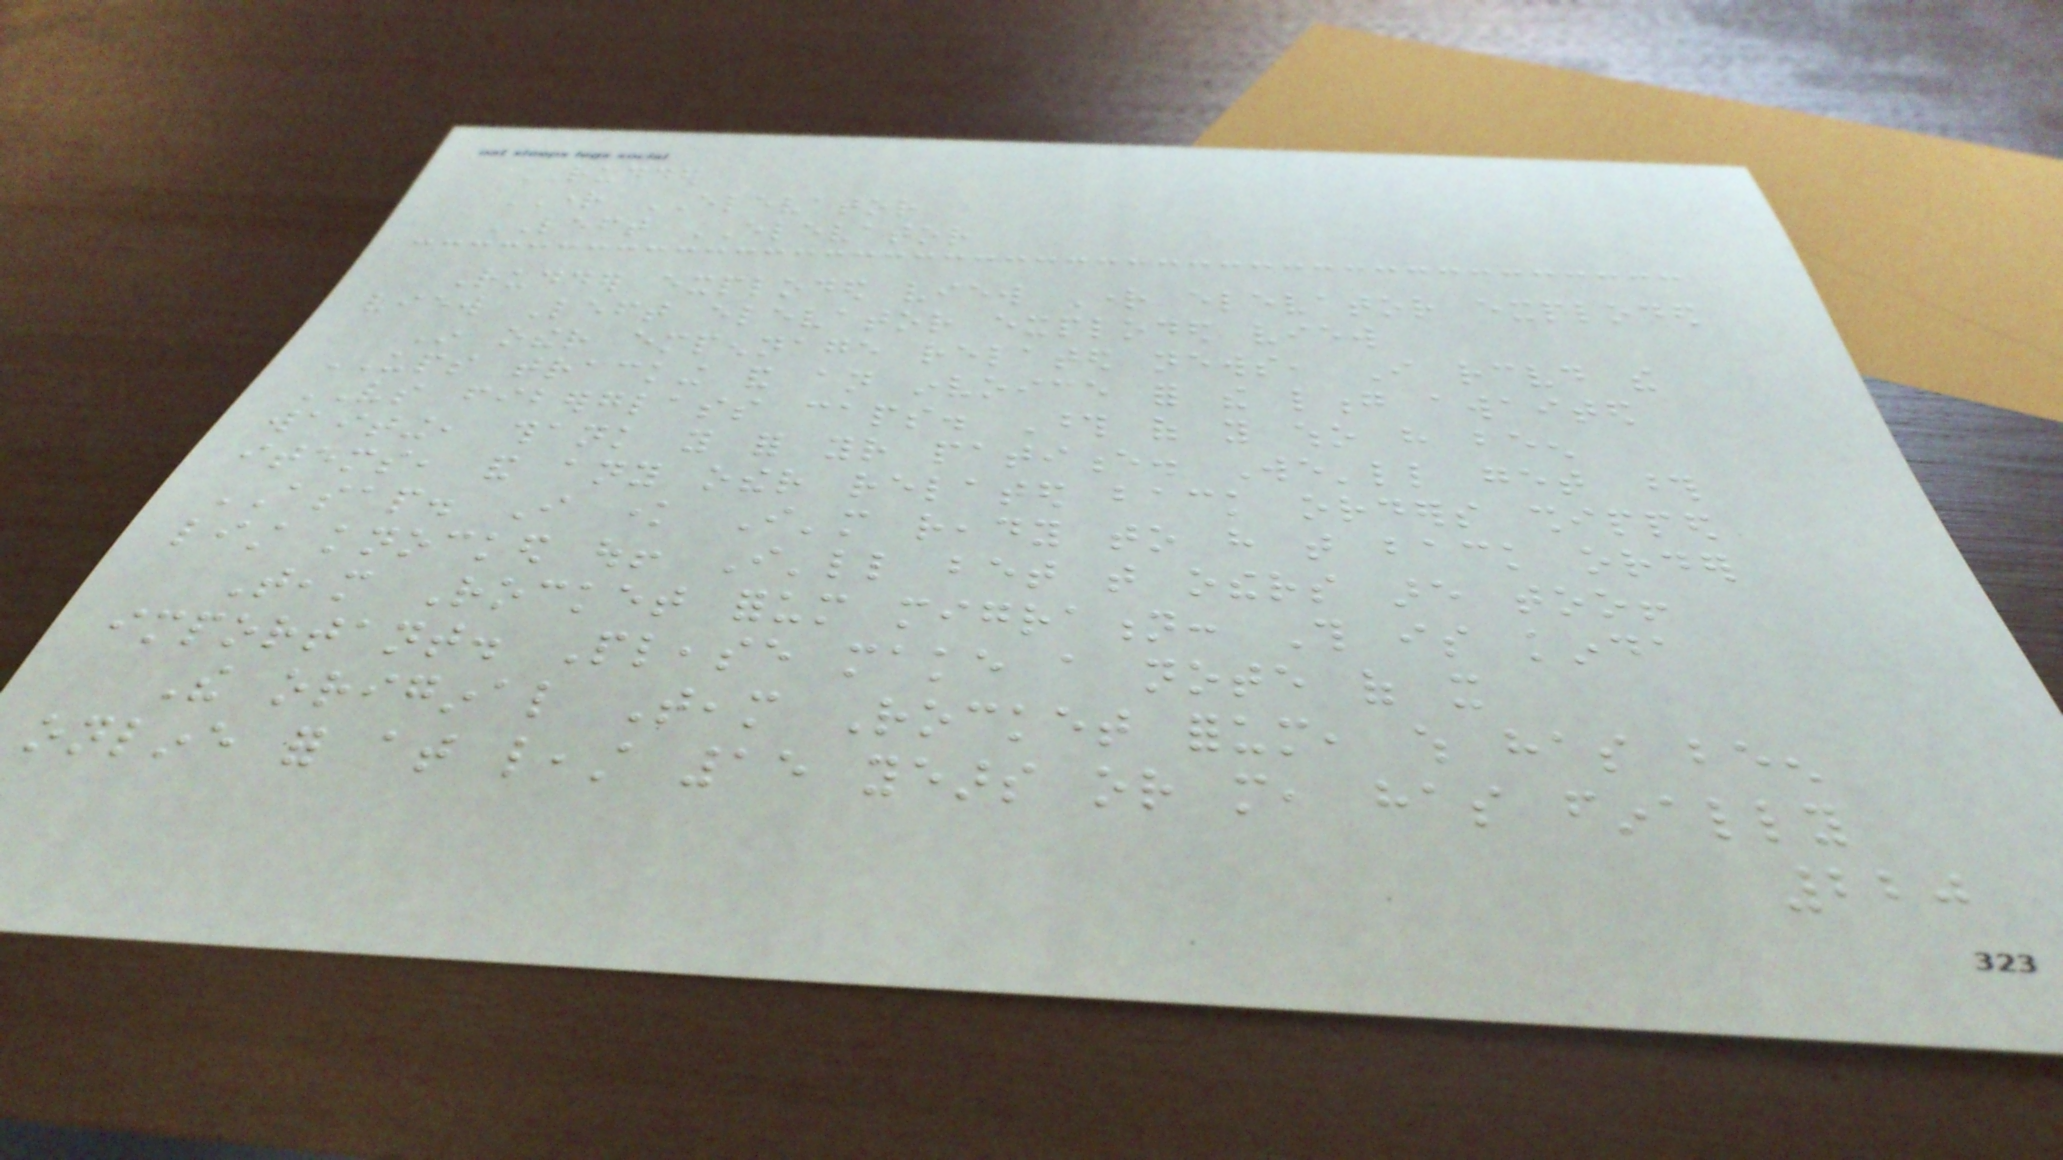RUDDER
RIGHT ELEVATOR
LEFT ELEVATOR
Rudder exploded view Right elevator exploded
view Left elevator exploded view
In other empennage related news, I received the
UPS tracking and an invoice for the long awaited
VS fiberglass caps. Those of you who have been
waiting, thank you for your patience. We'll get those
items, and any other related back orders shipped
ASAP. I know I'm ready to have that back order
list knocked out! I'll bet that others are too!
Team Rocket forum migration: This is kinda
important. Please make a note of it
The original Team Rocket forum, which has been
online for at least 15 years or more, has finally
220
